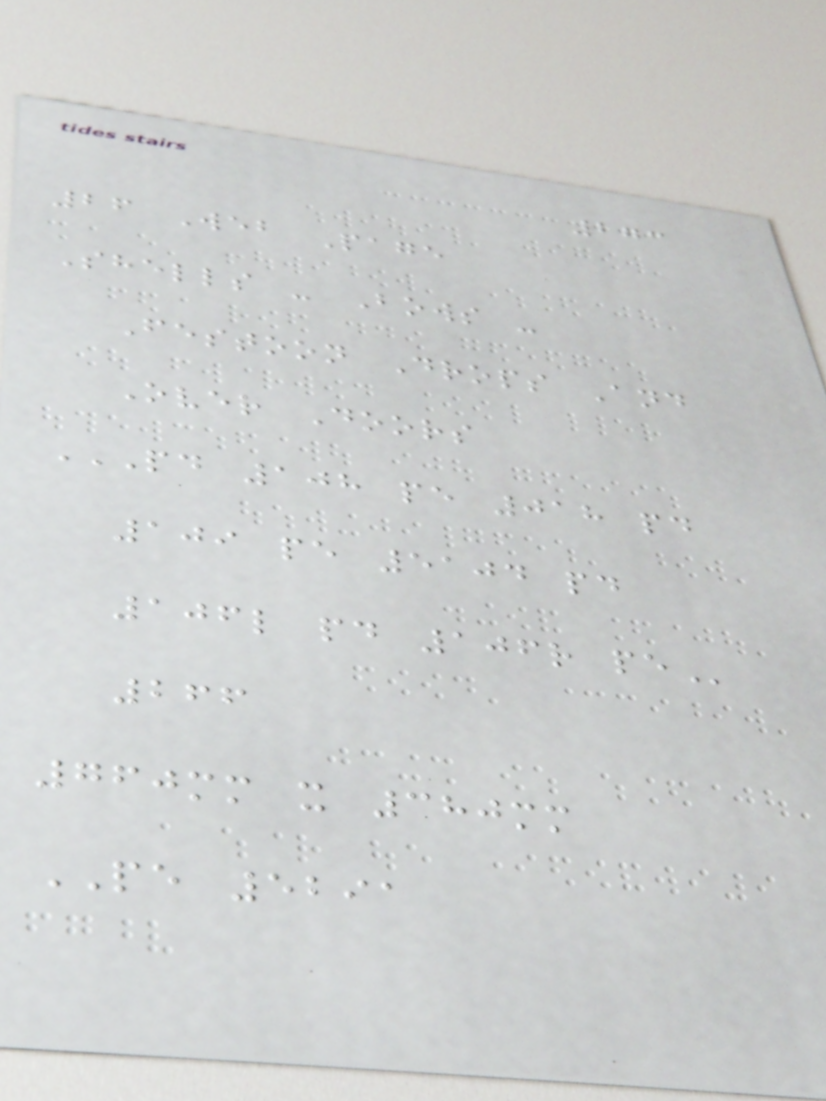273
26 Web Page
Shells - Bows -
Festoon Drops And
Over Doors
PD 108 PE 018 PD
109 PE 5104 PD
106L PD 106R PE
266
760mm x 380mm
PE 5291
